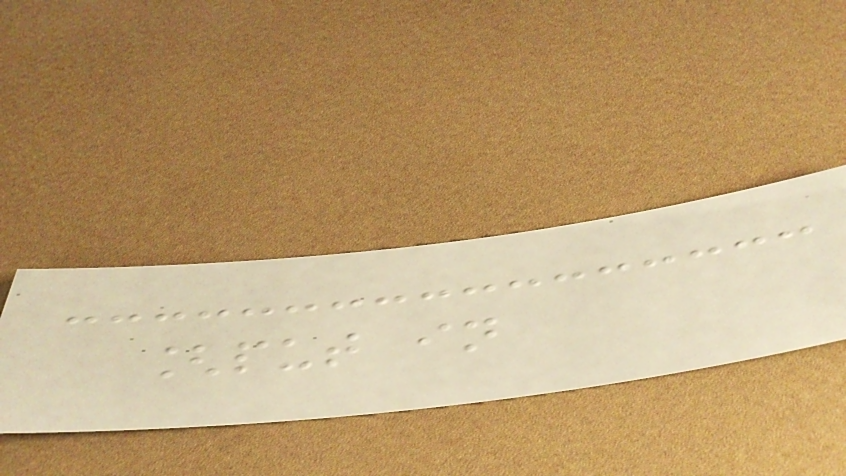[put in
